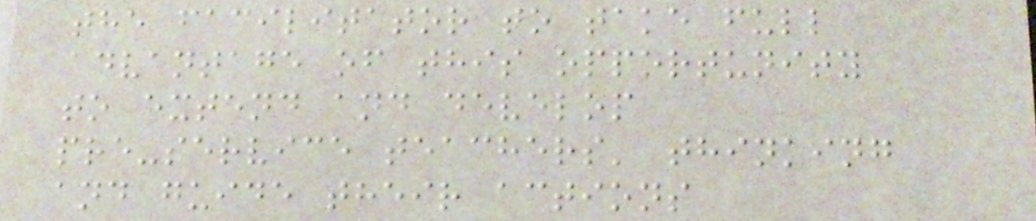the facilitator to take full
advantage of this opportunity
to extend and develop
pre-service teachers' thinking
and guide their actions
